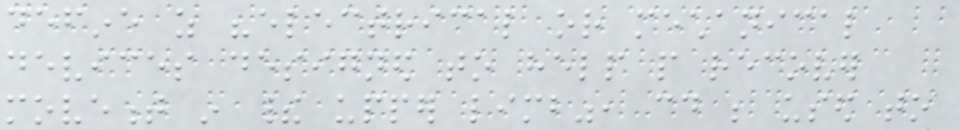define as "electrical or mechanical
devices designed to help people recover
movement in their upper limb", could be used to
